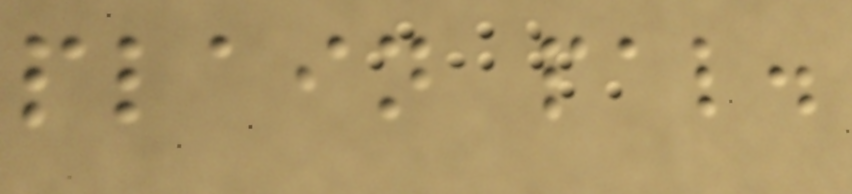plain pal.
